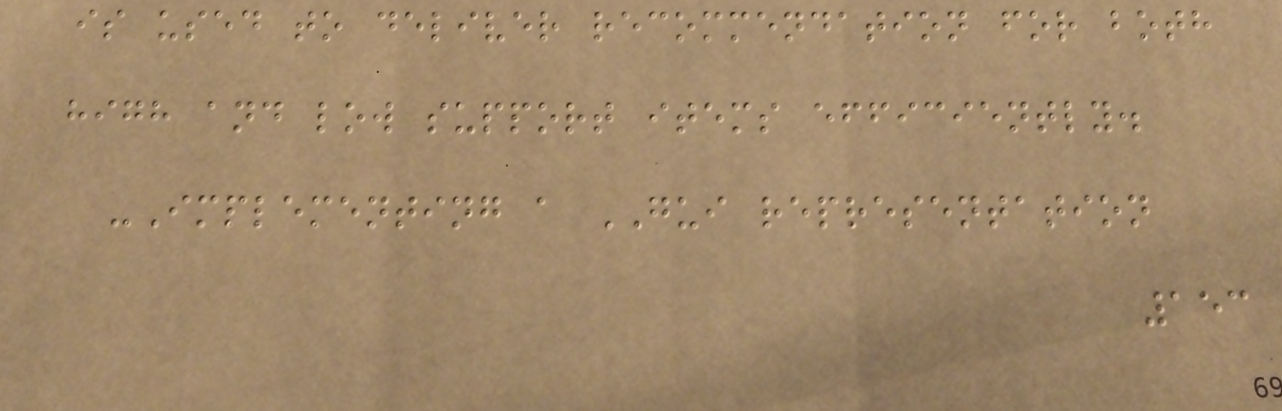is used to deliver recommendation for both
high and low support items efficiently.
-Implementing a GUI representation
153
